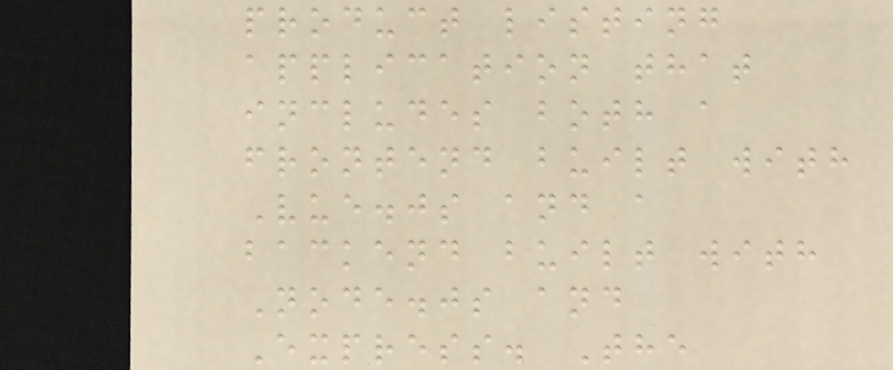product listing
application that
includes both a
frontend built with
Vue.js and a
backend built with
Node.js and
Express. The
